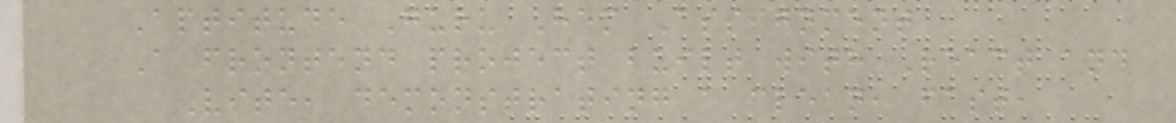Aptitude Guru Hem Assignment
A frontend project built with React and
Vite, demonstrating a clean, fast,
